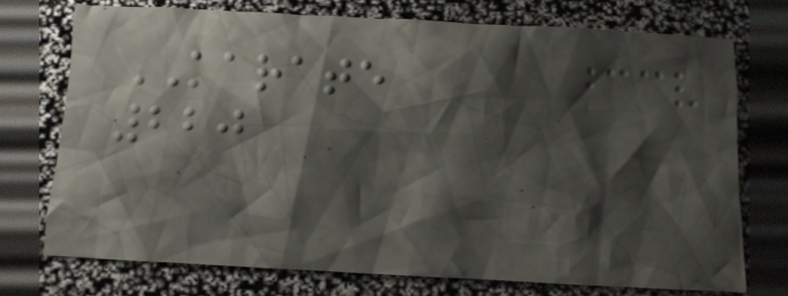KARATE
220
